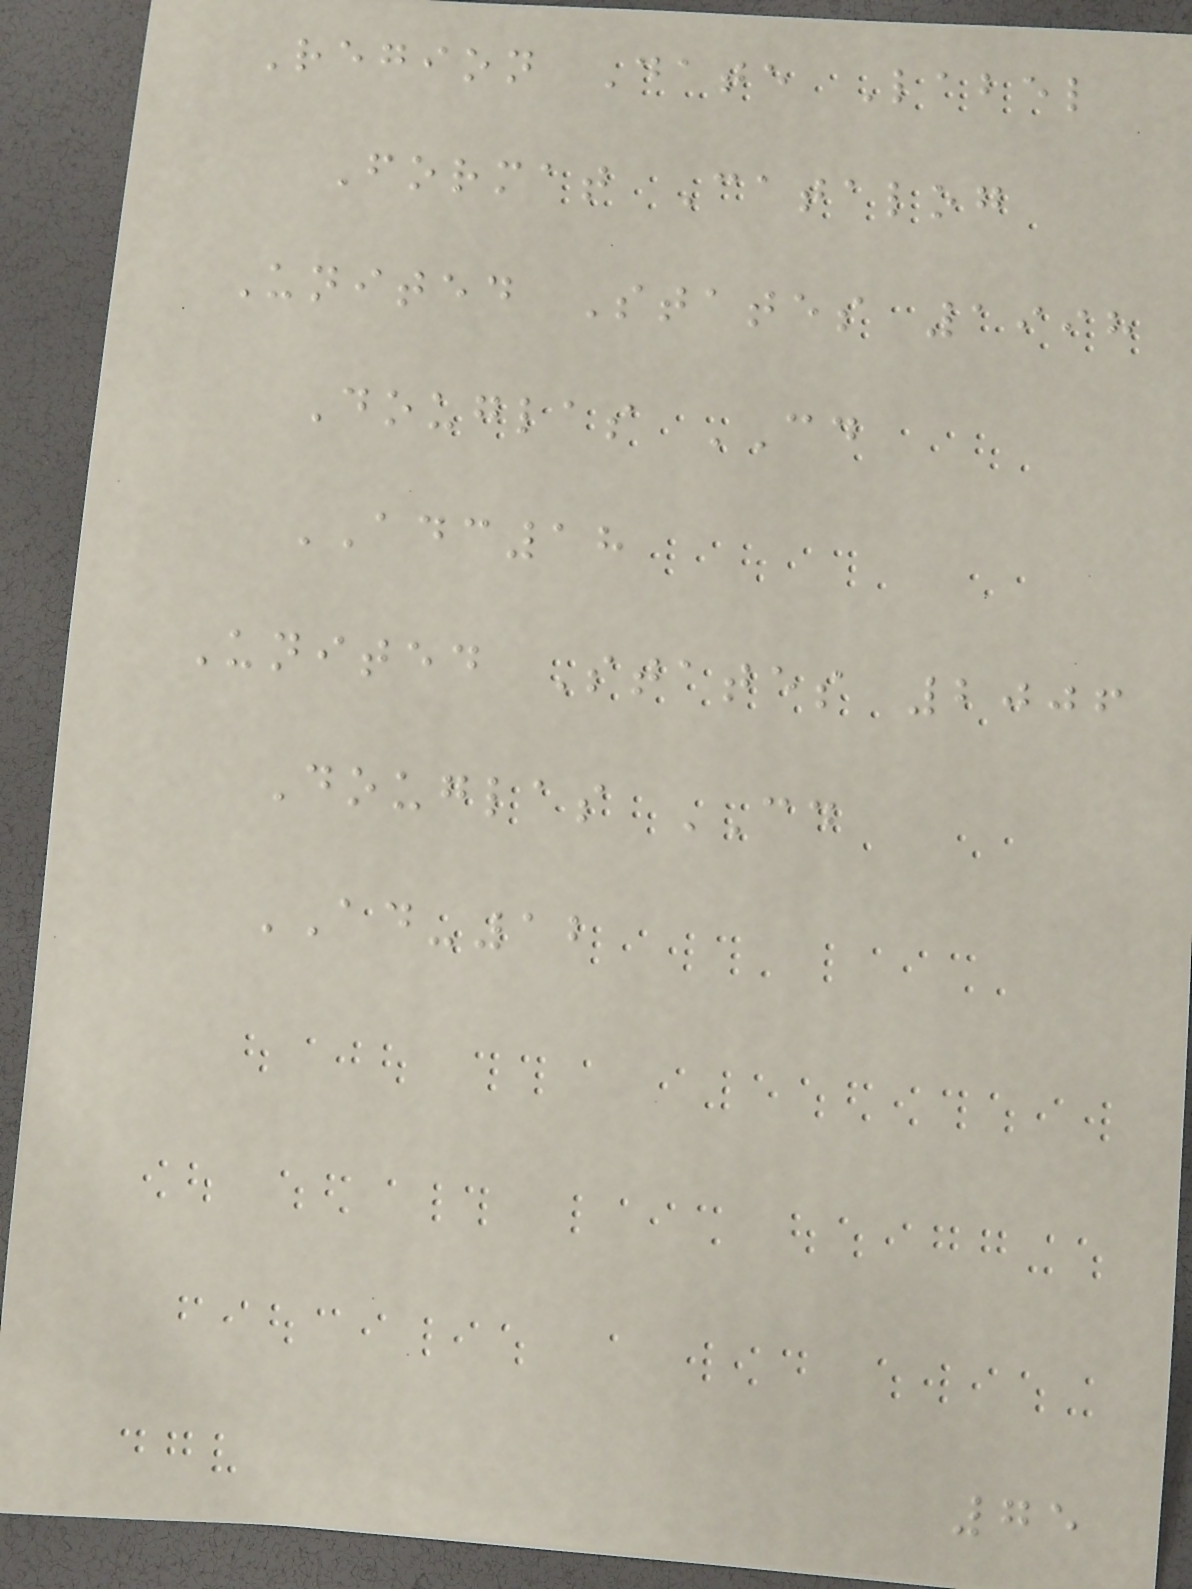Region Date Label
Format Catalog
United States 1998
Douglas CD
ADC18
United States 2006
Douglas CD
AD-12
75
